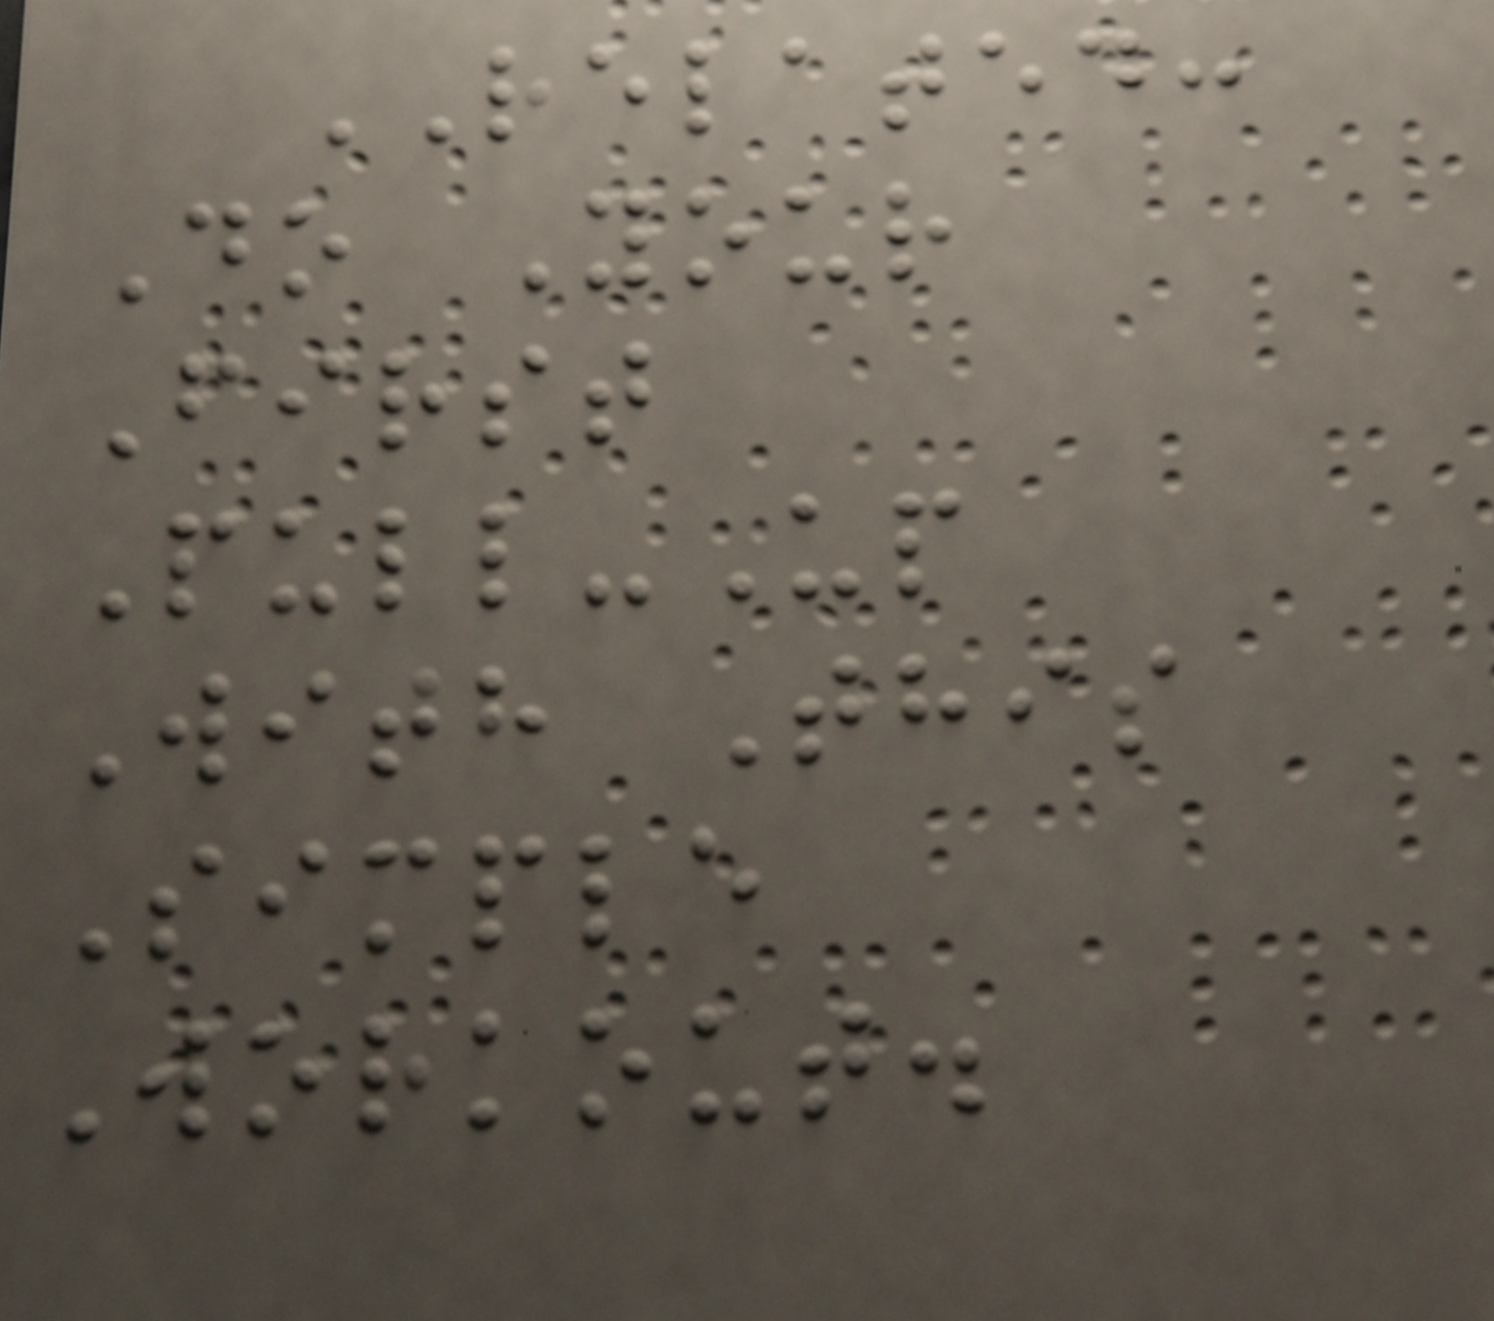RELATED:
Do Your
First
Pull-Up
With This
Simple
Workout.
